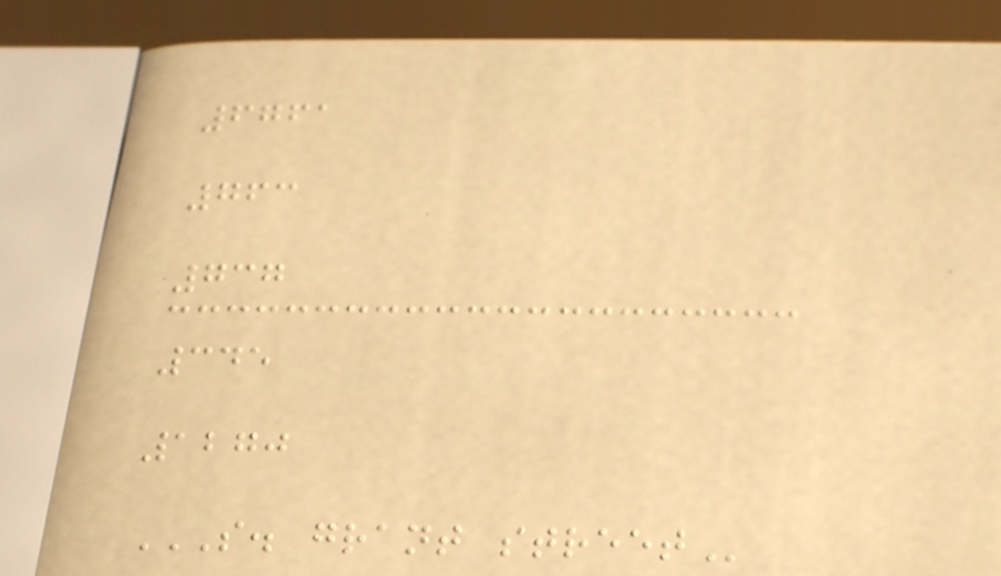6761
763
737
345
1270
S. GRANT STREET
